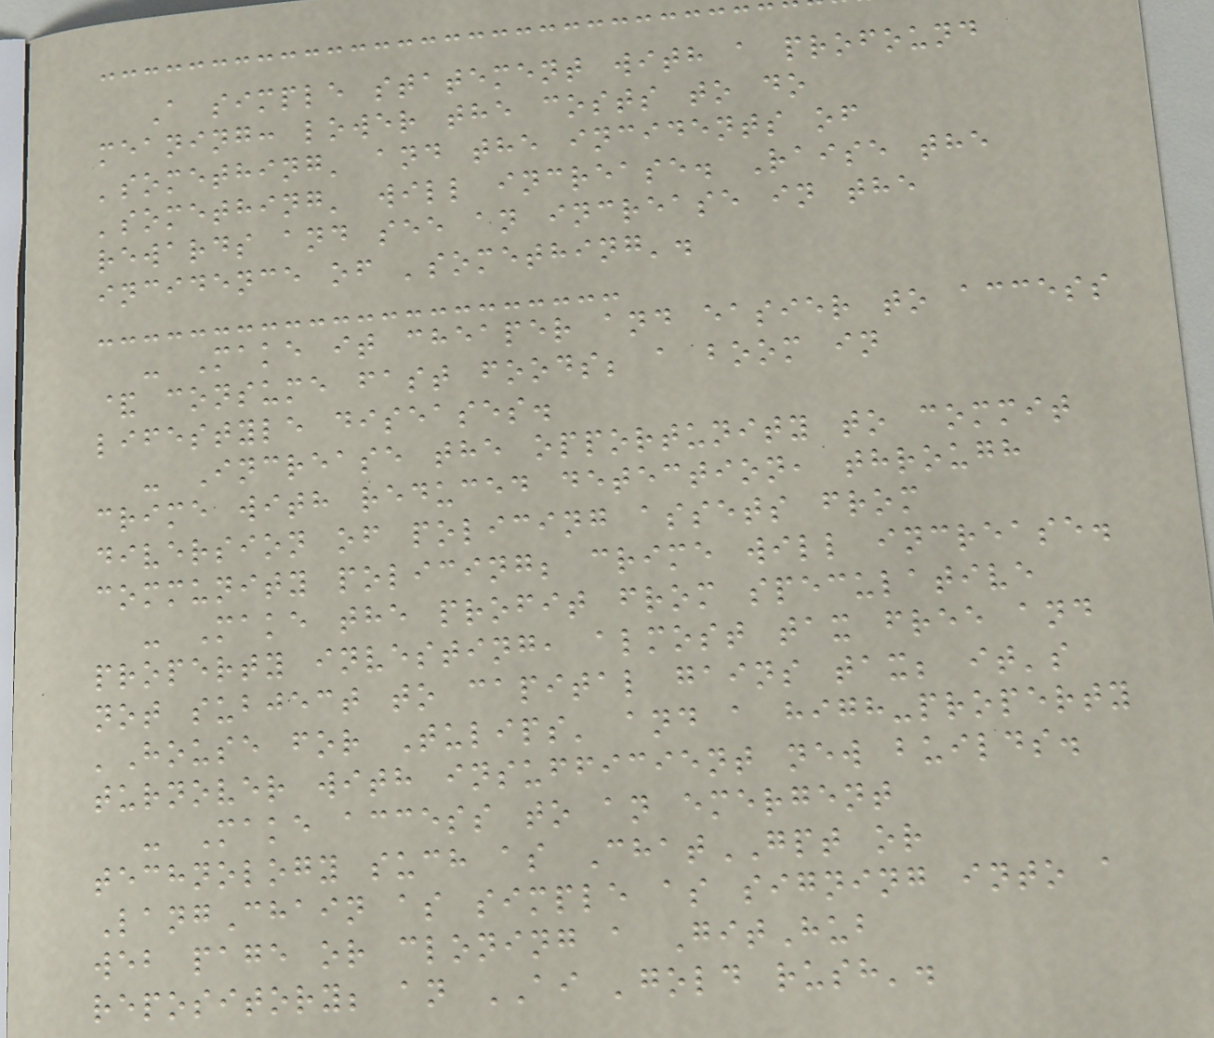A simple statement with a profound
meaning: lower the costs to do
'something' and the incidents of
'something' will increase. Raise the
rewards and see an increase in the
incidence of 'something'.
- Make it cheaper and easier to access
& consume fast foods; a boom in
lifestyle diseases.
- Increase the opportunity to commit
crime with reduced detection, through
diversion of policing assets from
community policing; crime will increase.
- Make the profit from speculative
property investing, almost tax free and
not subject to capital gains tax; it's
'House for Tulips' and a high-property
turnover with insufficient new builds.
- Make access to an emergent
technology such as ChatGPT or
LangChain as simple as signing into a
web page or cloning a GitHub
repository; an AI 'gold rush'.
